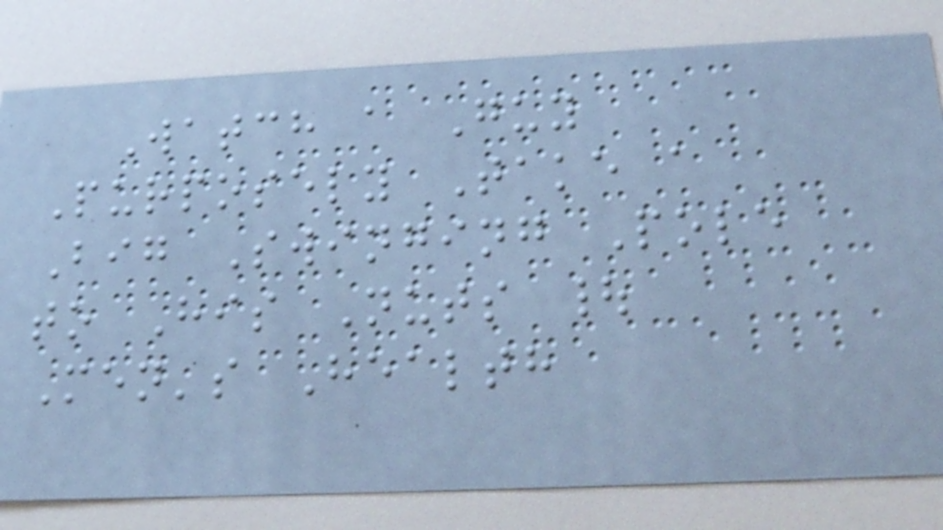Watch a Guy
Purposely Take a
Big Swinging Pole
to His Nuts |
Men's Health
